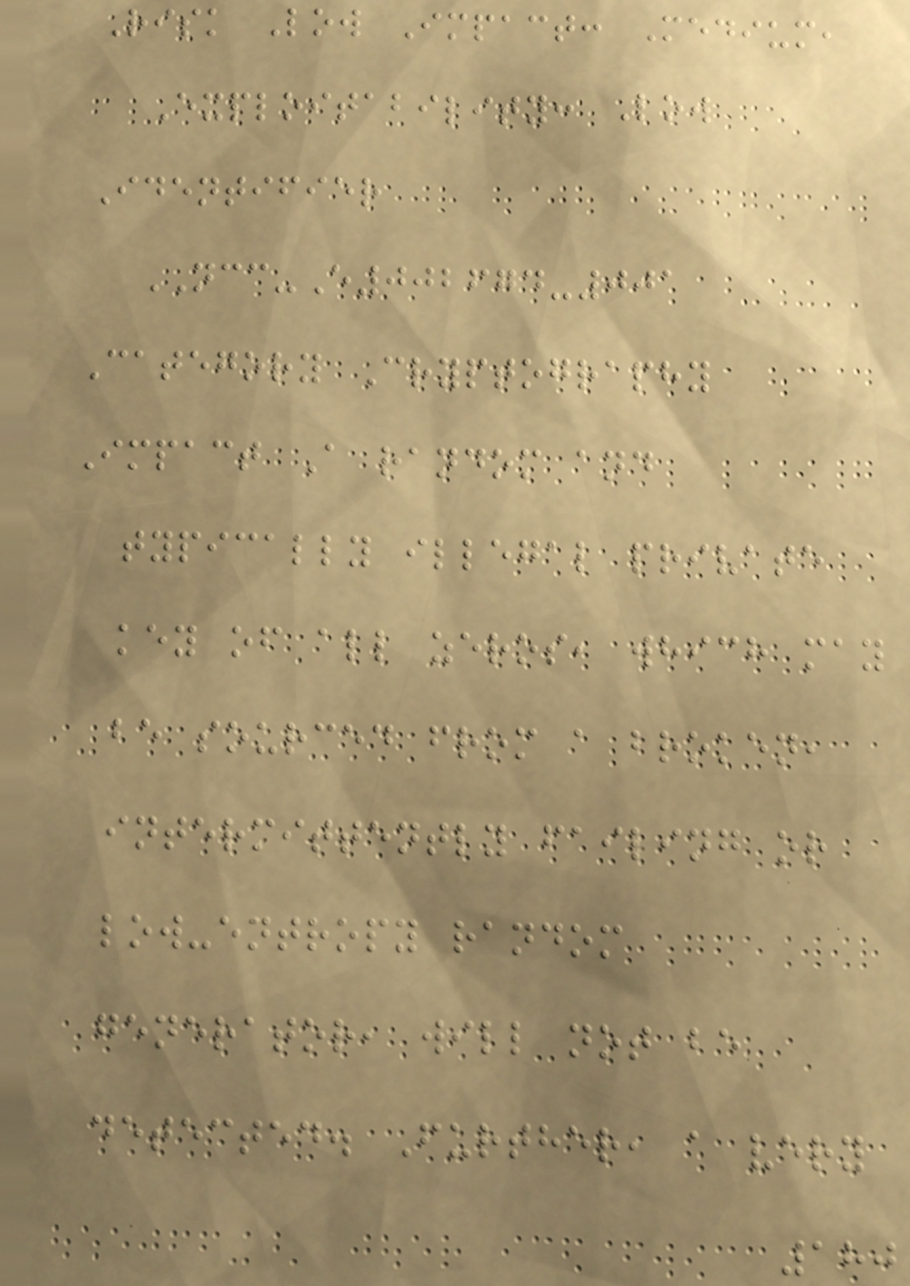Risk Low Impact: Medium,
Exploitability: Low
Identifier
NCC-E002674-001
Category Cryptography
Impact A random and
typically illegal private
key of all zeros, which may
be sourced from a broken,
intermittently failing or
low-entropy random
generator, will not be
detected. Further, a very
180
